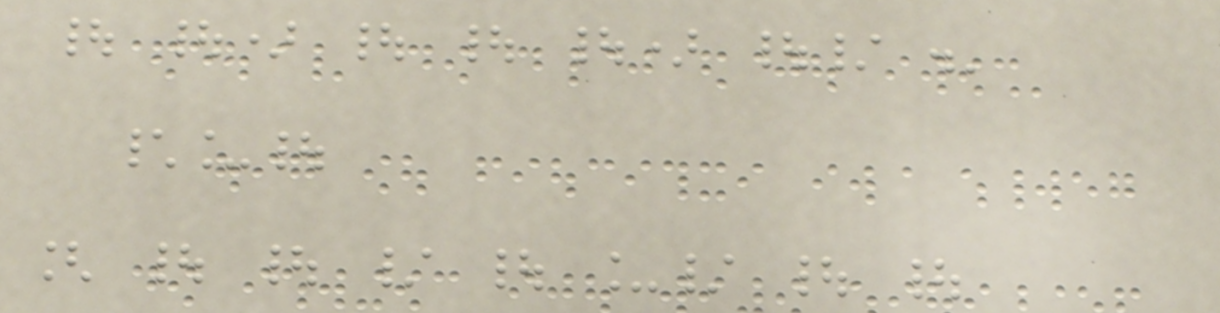| |) | | |) |/ .'
\_|
[ | | / | _/ | |
